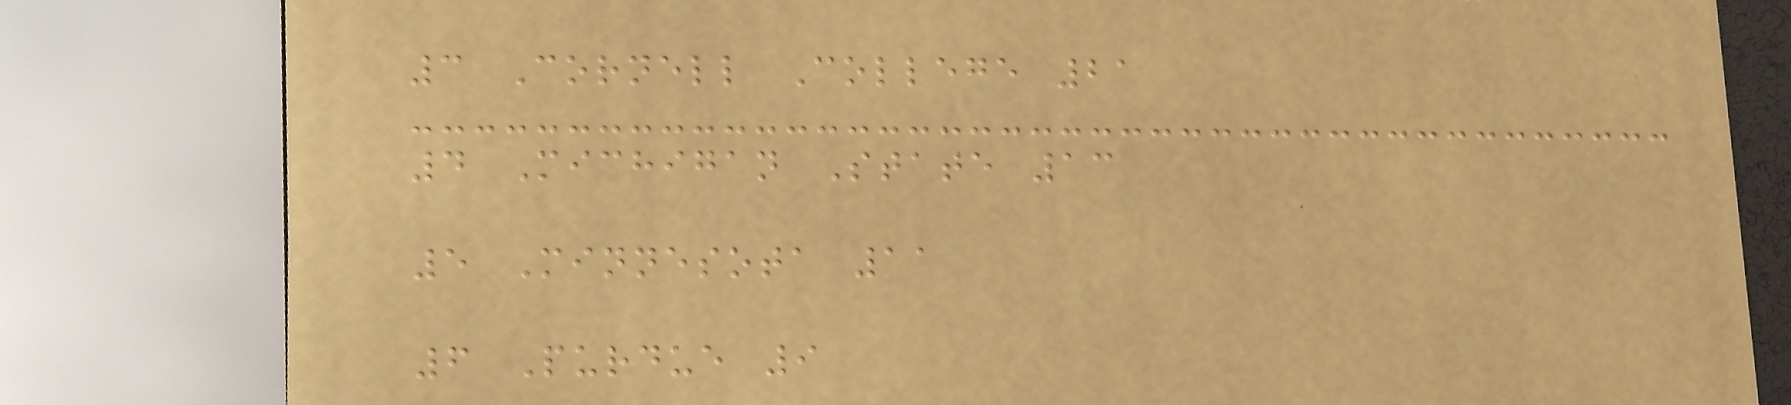3 Cornell College 21
4 Michigan State 13
5 Minnesota 11
6 Purdue 9
